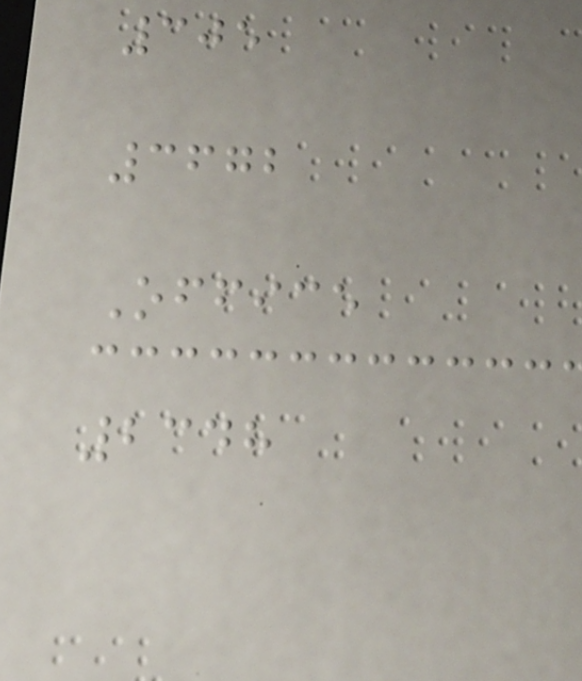305
3672
Office
2348
